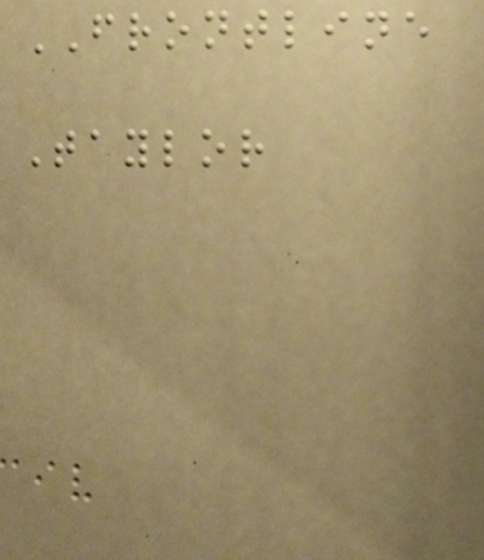FRONTLINE
Taylor
